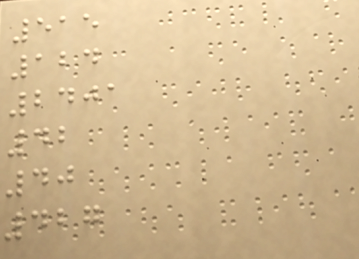515
124
2401
42
40
427
